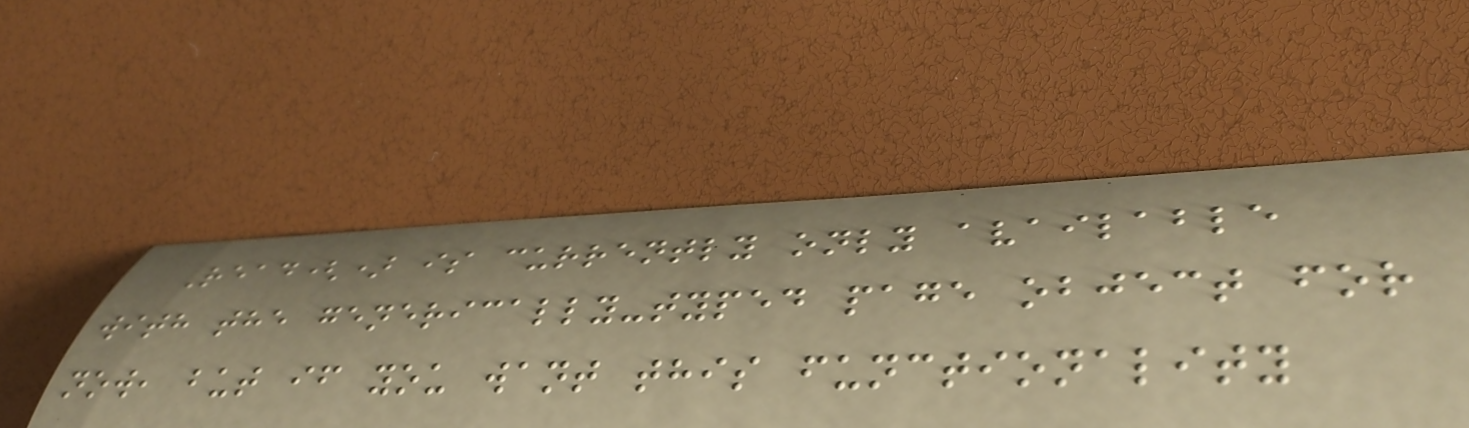Read() is currently only available
with the generically-typed page object for
now, but if you want this functionality
